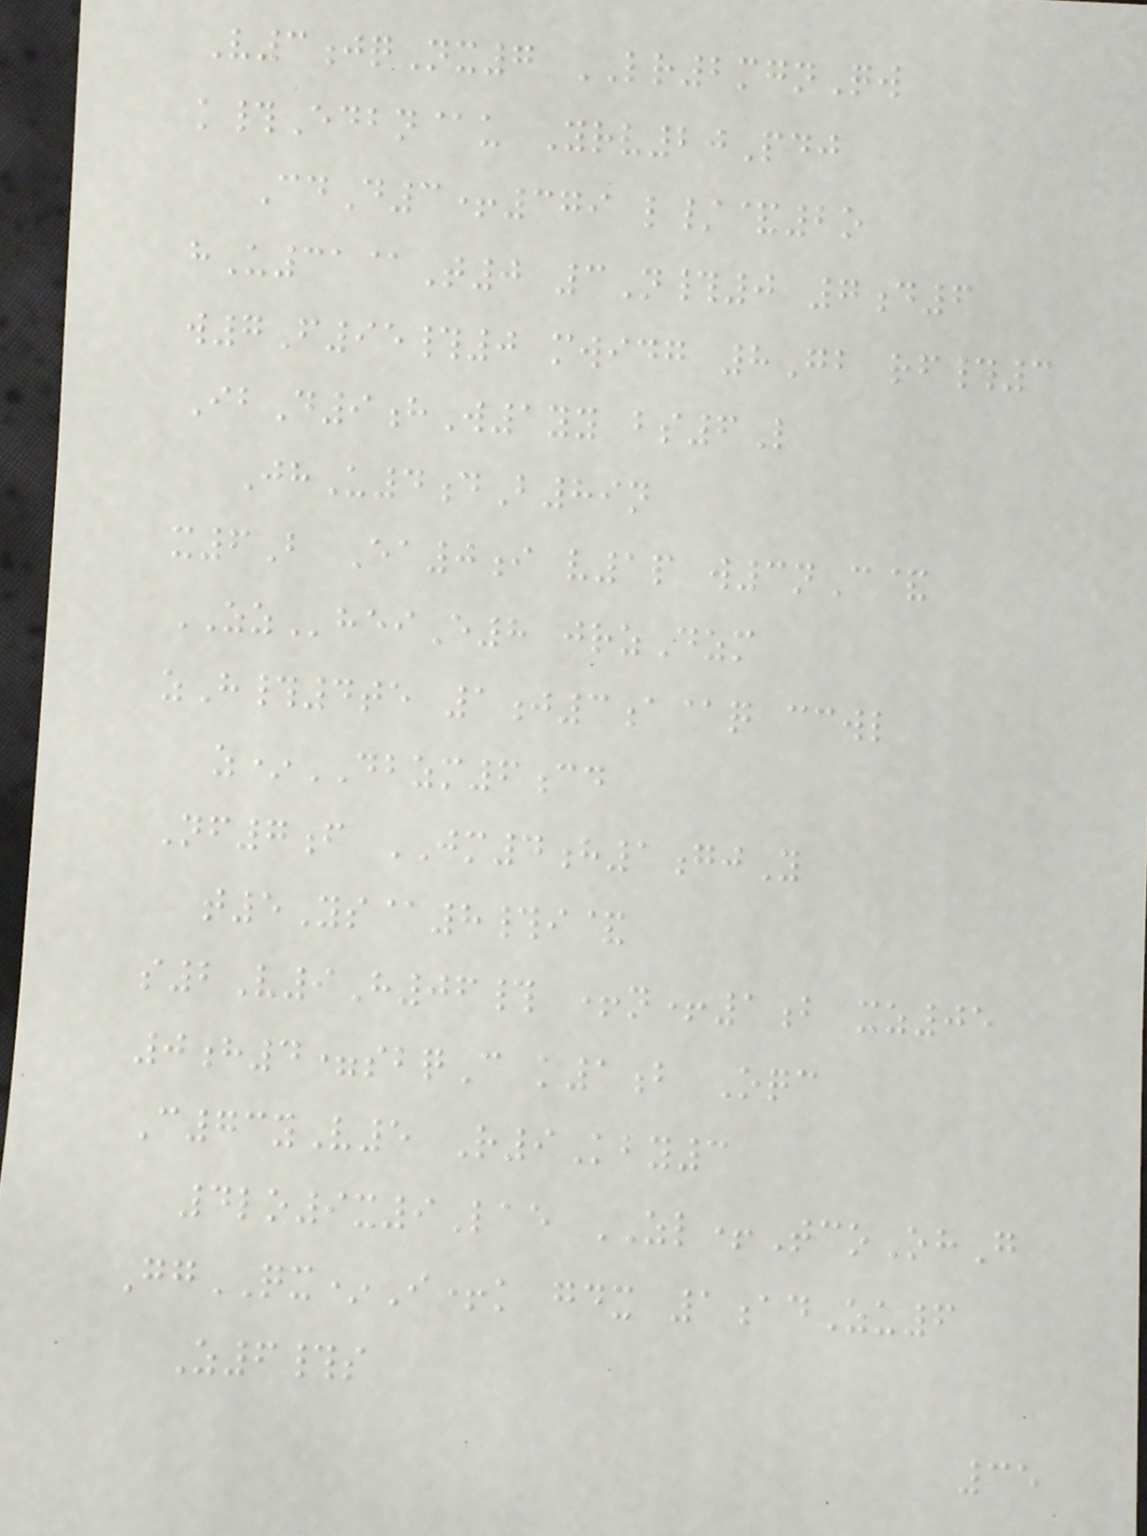V3jqNx7 LR2mgnQw
k#Edbn@u Yrv20Pdj
CdD3+379 l/&2o
hU31@T0 3N#0 7d6
w7F95#0 mwidg 8Gb rf#3
IbD9hW1yy bs6L
JhU4dB89n
x6B Ea0i v1p w3nC&
ZZheiE8 jrzDzm
zH#4te 1j3a@q ccwl
z*DBZM6cd
Nf7f JM4h1gjY
t5Ys@8#i&
s2V9H06# +n+1b xz05
0h4=sbqC k1b Oqc
C73yV5 R9Kby3
4lo9x9Lae ZL+TcoOhG
GgQX*I+k gdx 1adZu6
Z6#s
35
